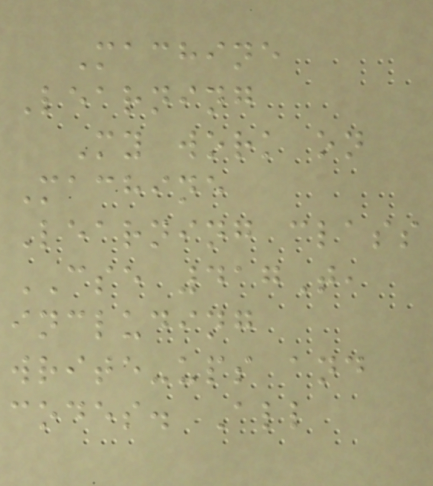Machine
Learning
My work on
Machine
Learning class
CSE 417T,
including
write-ups and
codes. All
